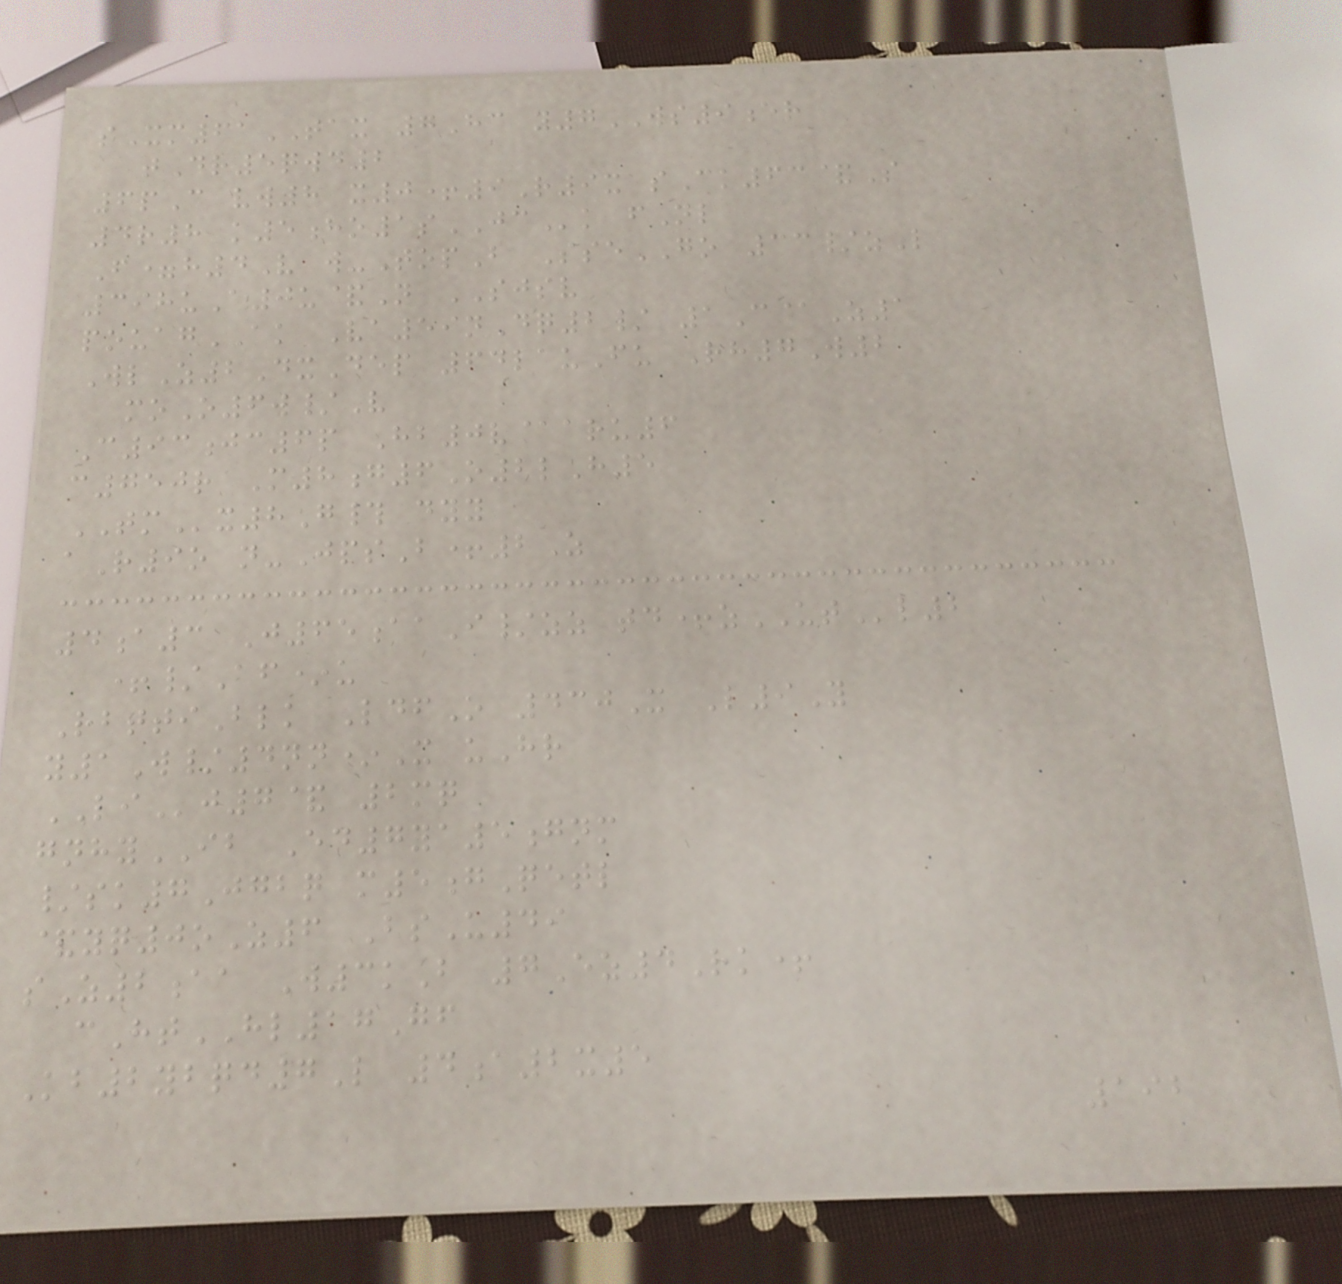sXm61TAX 7Hc y7WS9er
tDr5qwd2
6pC vw8 x0+9R9x sCk63&S
4r8 k5ho1sJCk fNl
F=h4V w-TopB SseGO 33/zL
398uA0u&N SJSV
pouagAK Va59nDq2/ 1C@Z1
WlZ2DxDep 64lauFu Rh7W2
moO6w/V
C93jc6p Hb0v@aru6
c750r M8g6O2lH5
TMx8G# dyy
aR9o n-JpsB+2Z
4a3 J65aaI/zz td+zUTl2
+/Af*u
RbttiBlk LdfO 430X L9Y
y1W/4nn*X uHr
LIj7& 2mq
gnhyIB Ed7ya5gnm
/sk7Jgbq m5gQetl
&yq0oZ6 BsU49
sZ2aa W3kB 7Ez4Rk+
cHtHL17Gf
Kb2ybqd7L 4a2x5
192
